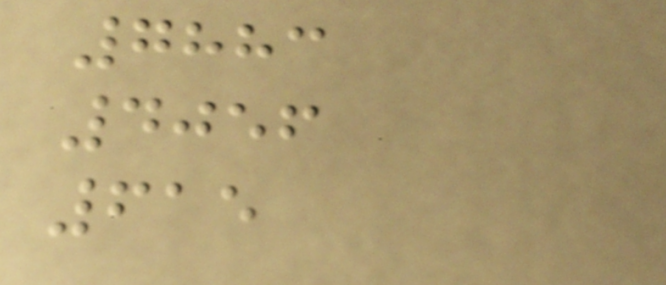7883
4056
615
